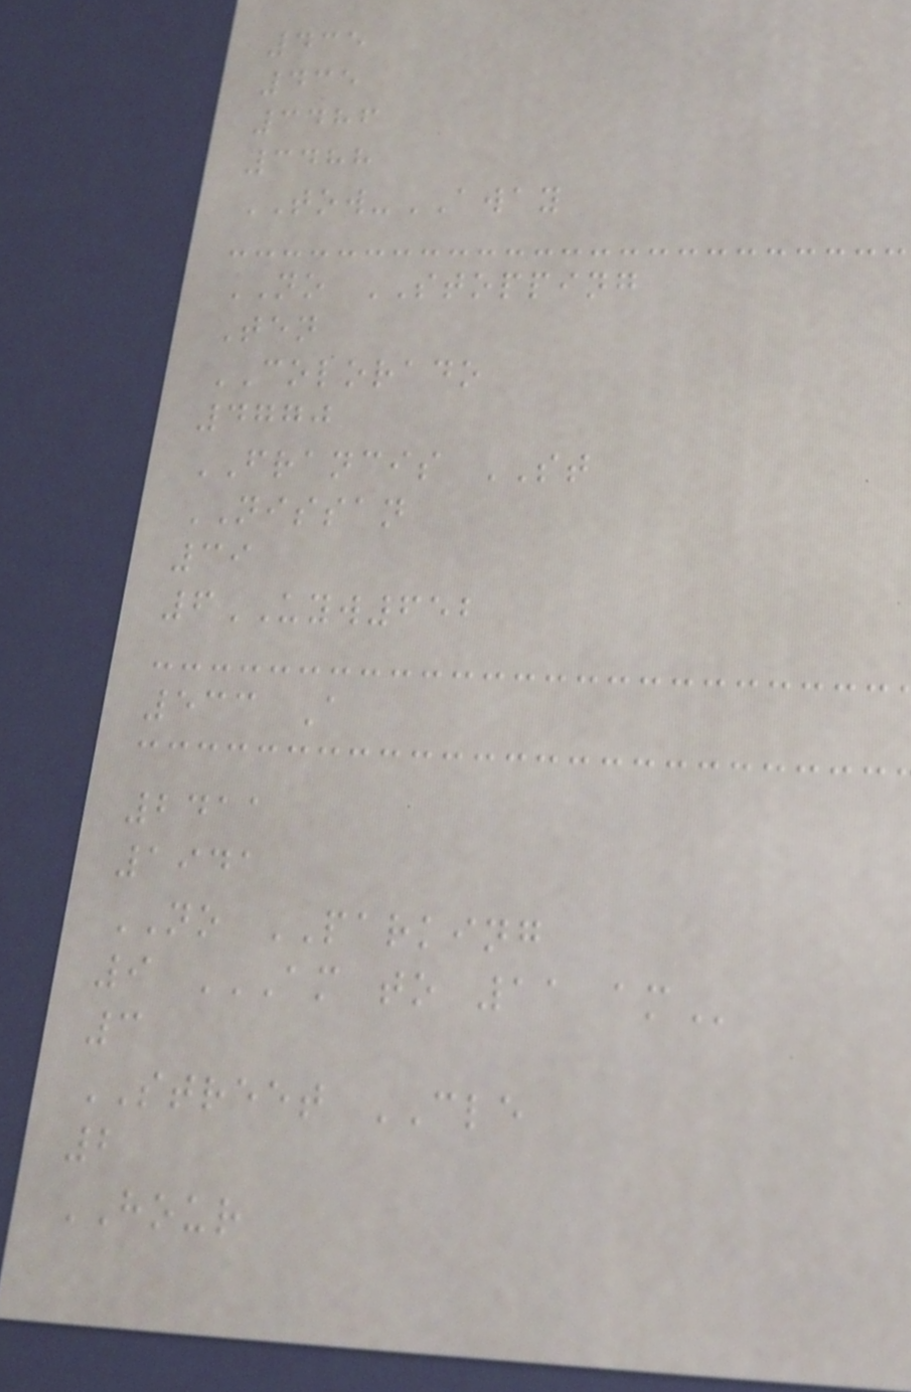435
435
3486
3488
TOW-AWAY
NO STOPPING
Ten
COLORADO
4770
FRANCIS ST
NISSAN
39
6UYW652
533 A
2411
1941
NO PARKING
9 AM TO 11 AM
3
STREET CLE
2
HOUR
